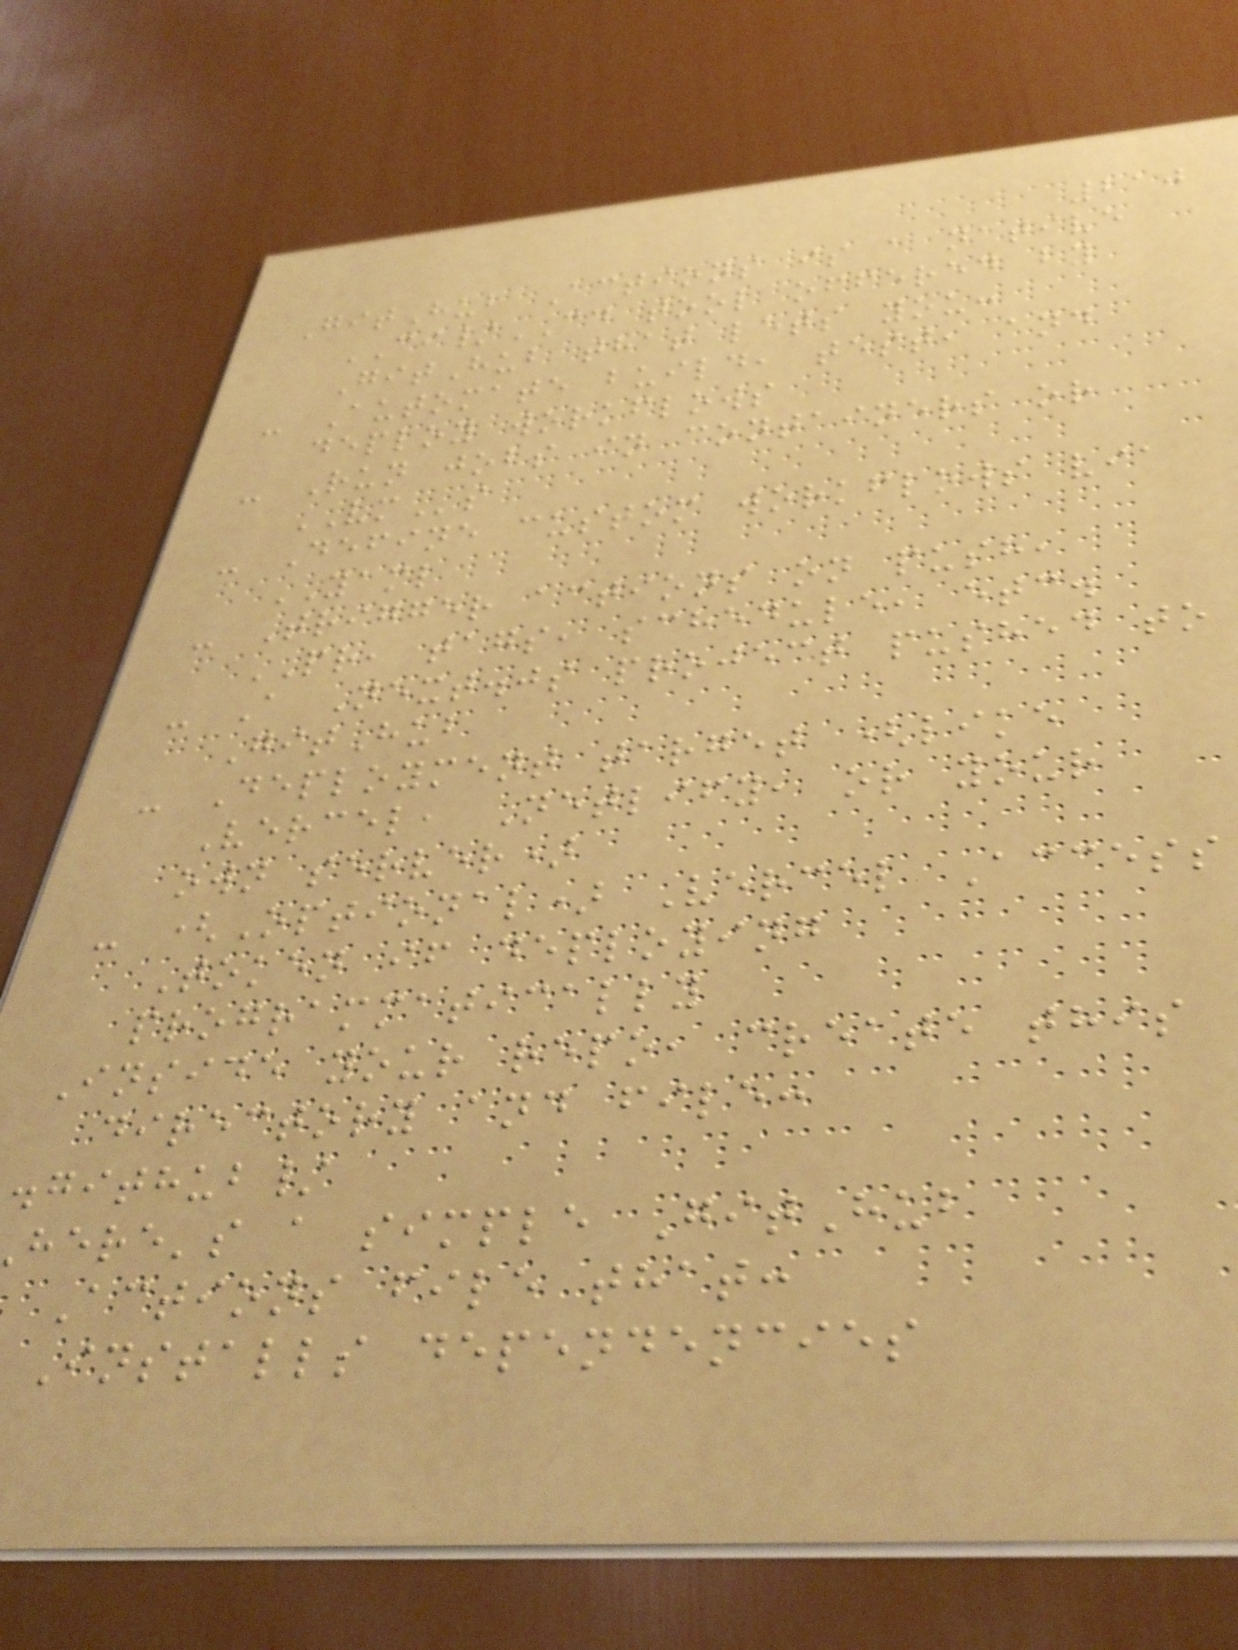210
GitHub Actions is a native
CI/CD tool offered by
GitHub that lets you:
- Automate build, test, and
deploy workflows
- Run jobs in containers or
VMs
- Define custom workflows via
YAML
- Trigger actions on push,
PR, tags, schedule, etc.
- A Next.js project pushed to
GitHub
- Deployment target (like
Vercel, Netlify, or your
own server)
- (Optional) Vercel Access
Token if deploying
programmatically
Inside your repo, create this
directory and file:
.github/
here's a simple GitHub
Actions file that:
Installs dependencies
